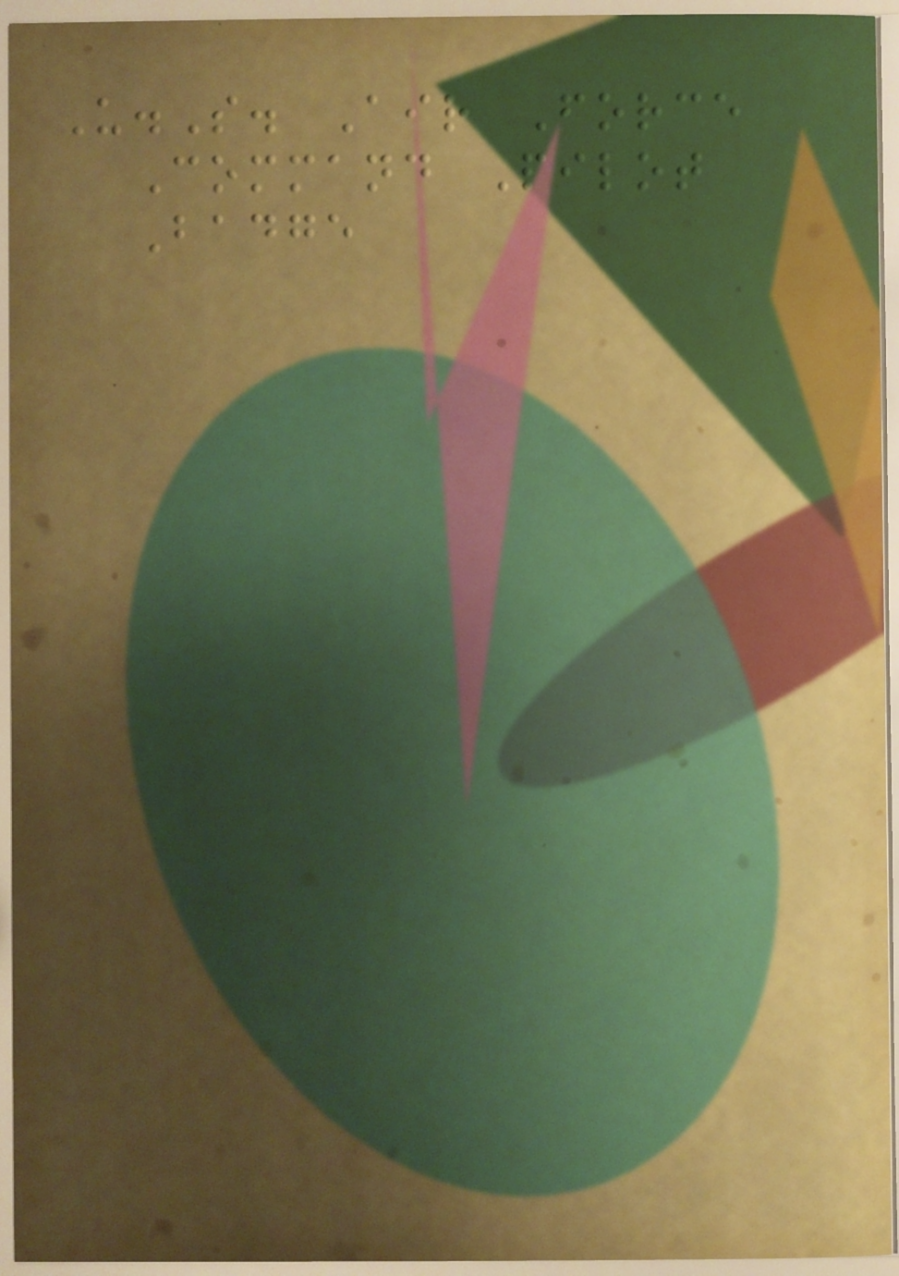U.S. Air Force
Command Pilot
Badge
